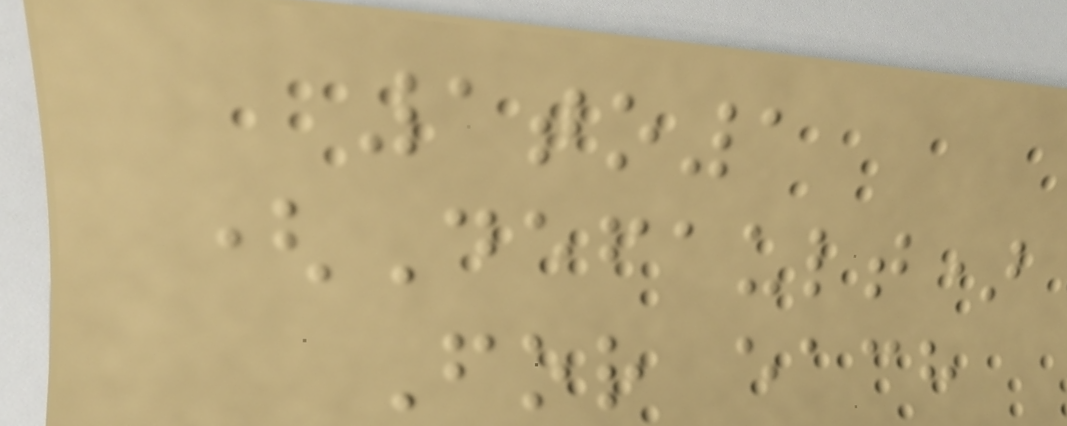1to1
(Default)
For each
